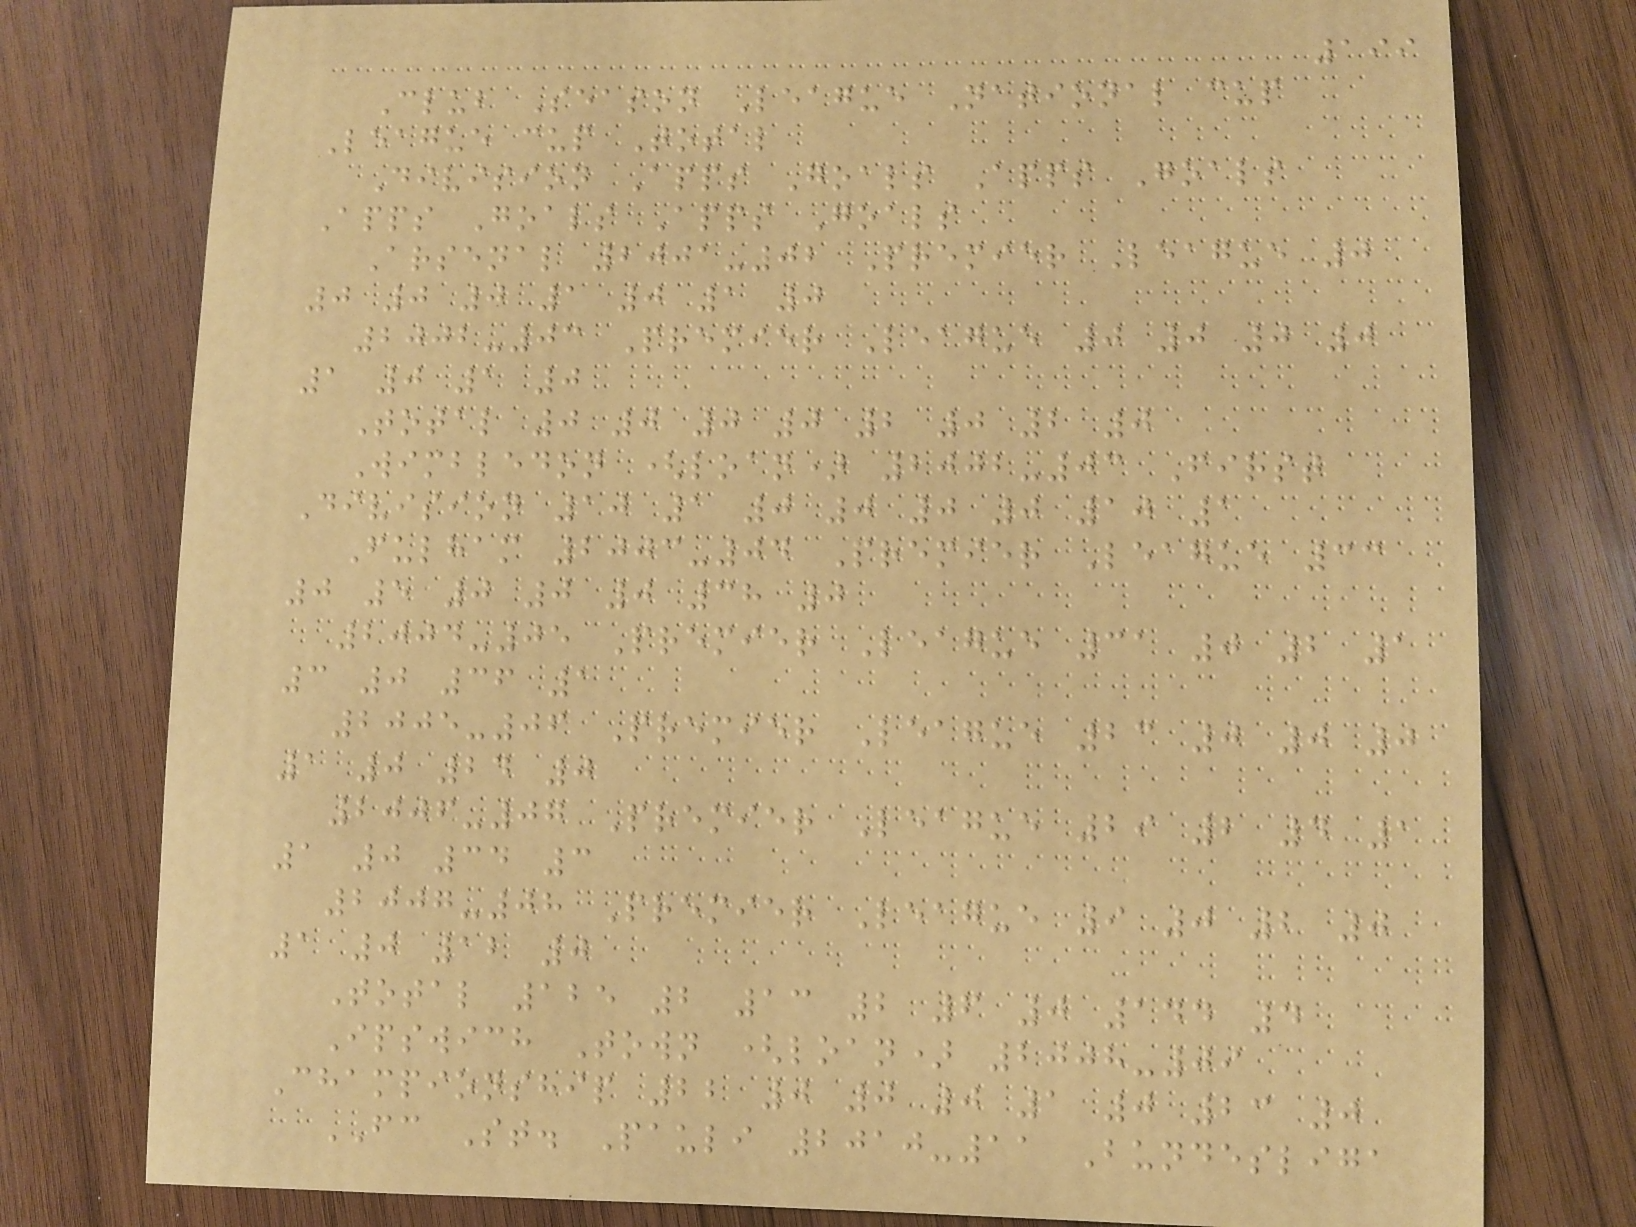199
Club Season League National cup
League cup Total
Division Apps Goals Apps Goals
Apps Goals Apps Goals
Arsenal 2001-02 Premier League 0
0 0 0 1 0 1 0
2002-03 Premier League 0 0 0 0
1 0 1 0
Total 0 0 0 0 2 0 2 0
Wimbledon (loan) 2002-03 First
Division 10 1 0 0 0 0 10 1
Fulham 2003-04 Premier League 33
0 5 0 0 0 38 0
2004-05 Premier League 31 0 2 1
3 0 36 1
2005-06 Premier League 23 0 0 0
1 0 24 0
2006-07 Premier League 29 2 4 1
1 0 34 3
2007-08 Premier League 9 0 2 0
1 0 12 0
Total 125 2 13 2 6 0 144 4
Ipswich Town (loan) 2008-09
Championship 22 0 0 0 1 0 23 0
FC St. Pauli 2010-11 Bundesliga
